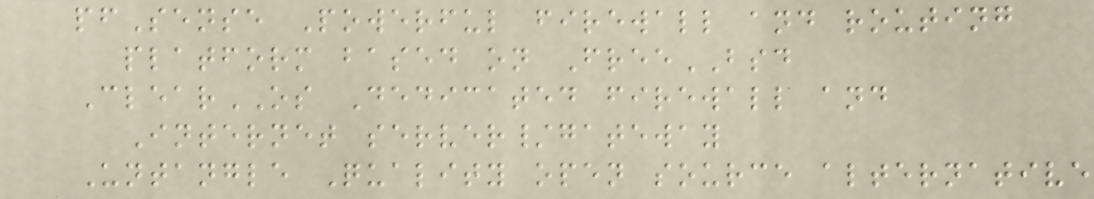pfSense Powerful firewall and routing
platform based on FreeBSD
ClearOS Dedicated firewall and
Internet server/gateway
Untangle Quality open source alternative
